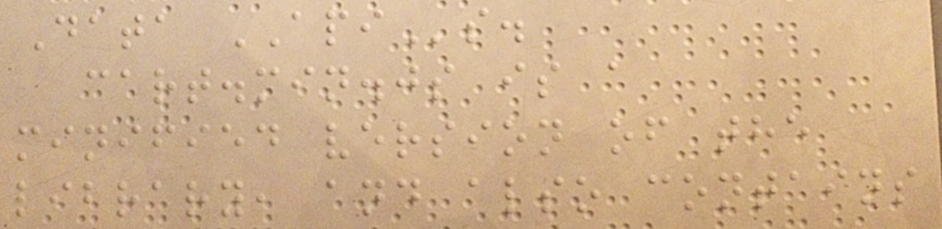Data APIs.
cart.min.js is a
minified version of the
library, and also contains
